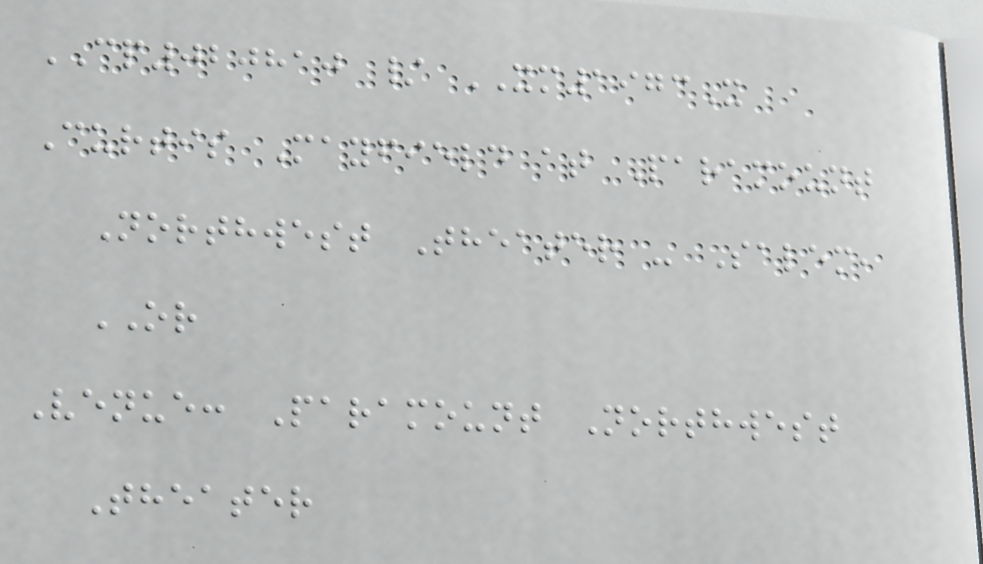CP020810 / XM1973X
Curtis Mayfield at Paramount
Northwest Theater - Salem,
OR
Venue: Paramount Northwest
Theater
